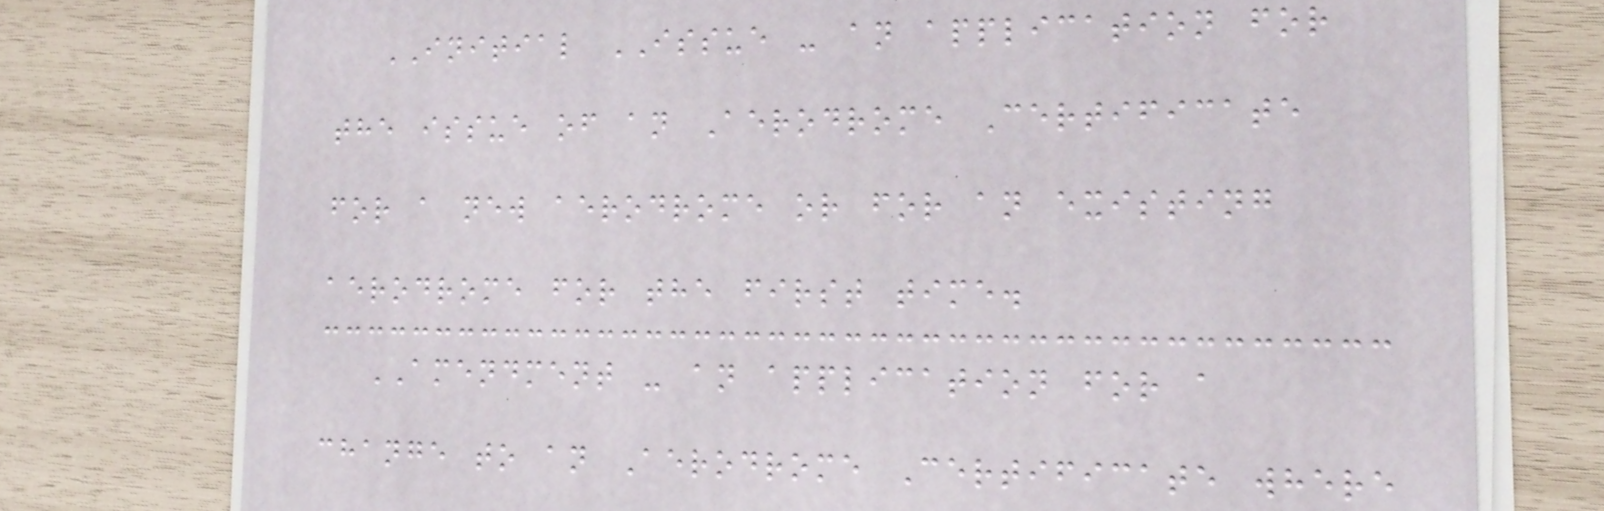INITIAL ISSUE - an application for
the issue of an Aerodrome Certificate
for a new aerodrome or for an existing
aerodrome for the first time.
AMENDMENT - an application for a
change to an Aerodrome Certificate where
